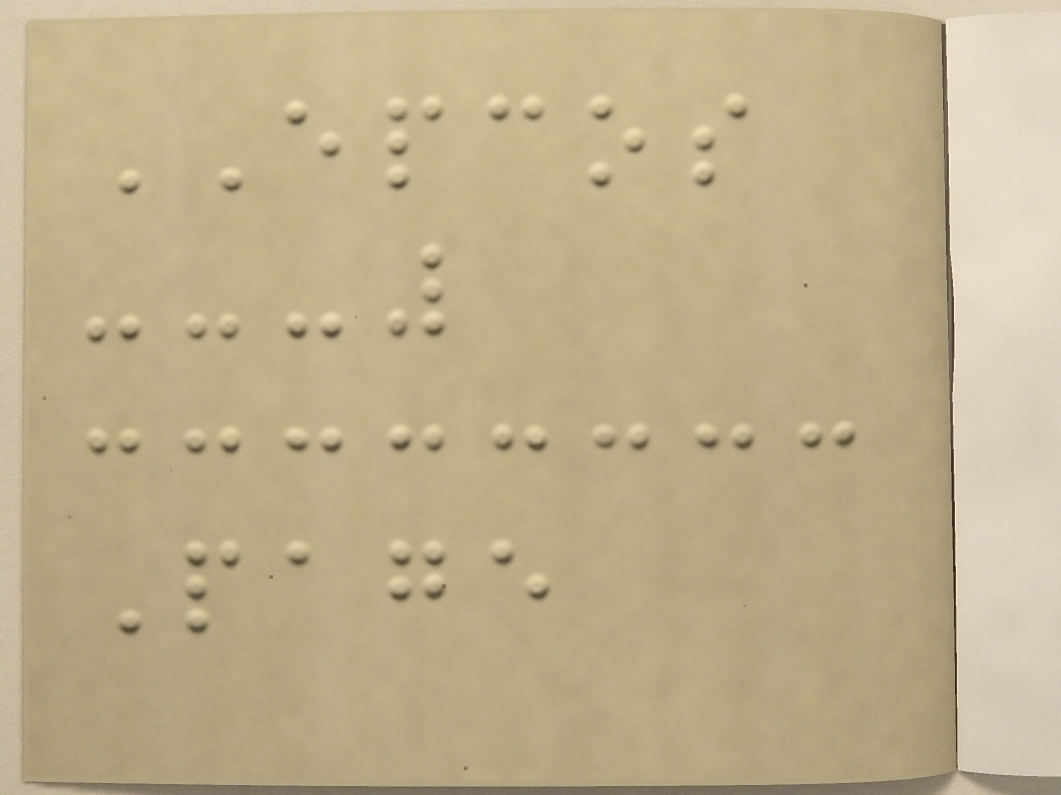EPCOS
Page
